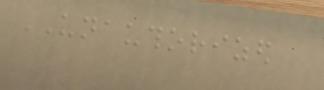UNAUTHORIZED
